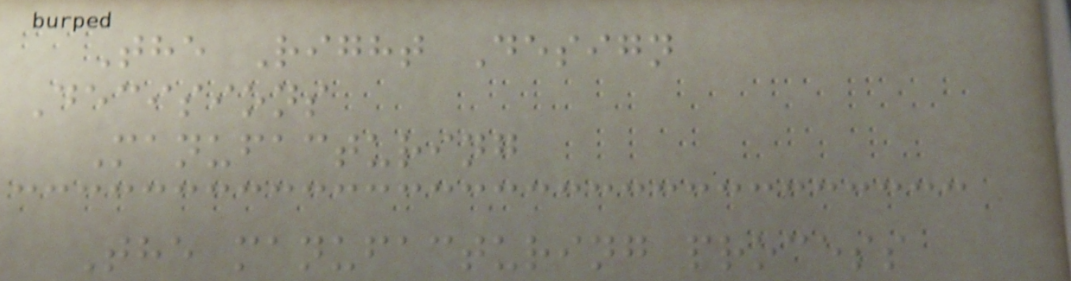The Right Design
Decisions
Manufacturing
The manufacturing process
